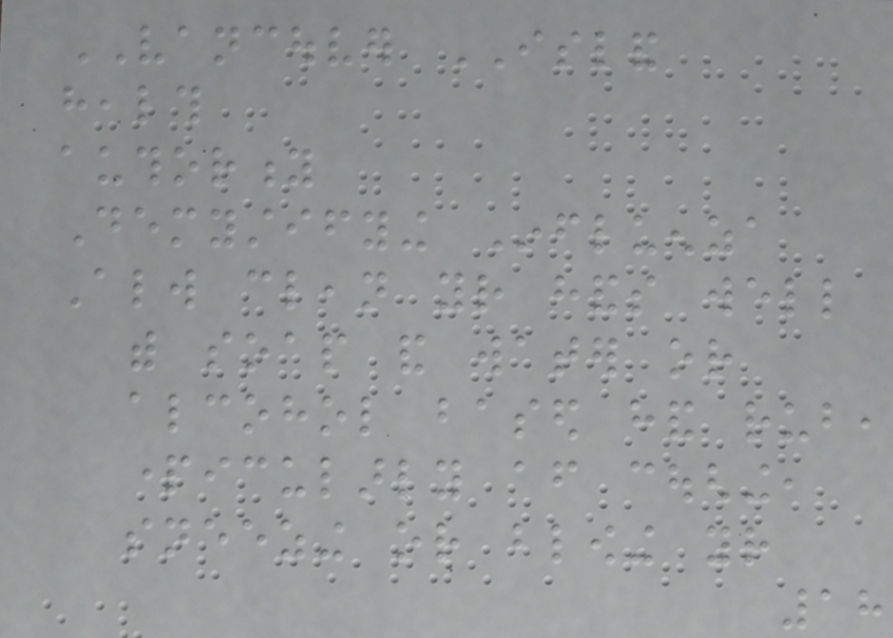VANCOUVER ISLAND
health
authority
Demystifying Influenza
Always clean your hands well
with soap and water or
alcohol based hand rub,
particularly after coughing,
sneezing or blowing your
18
